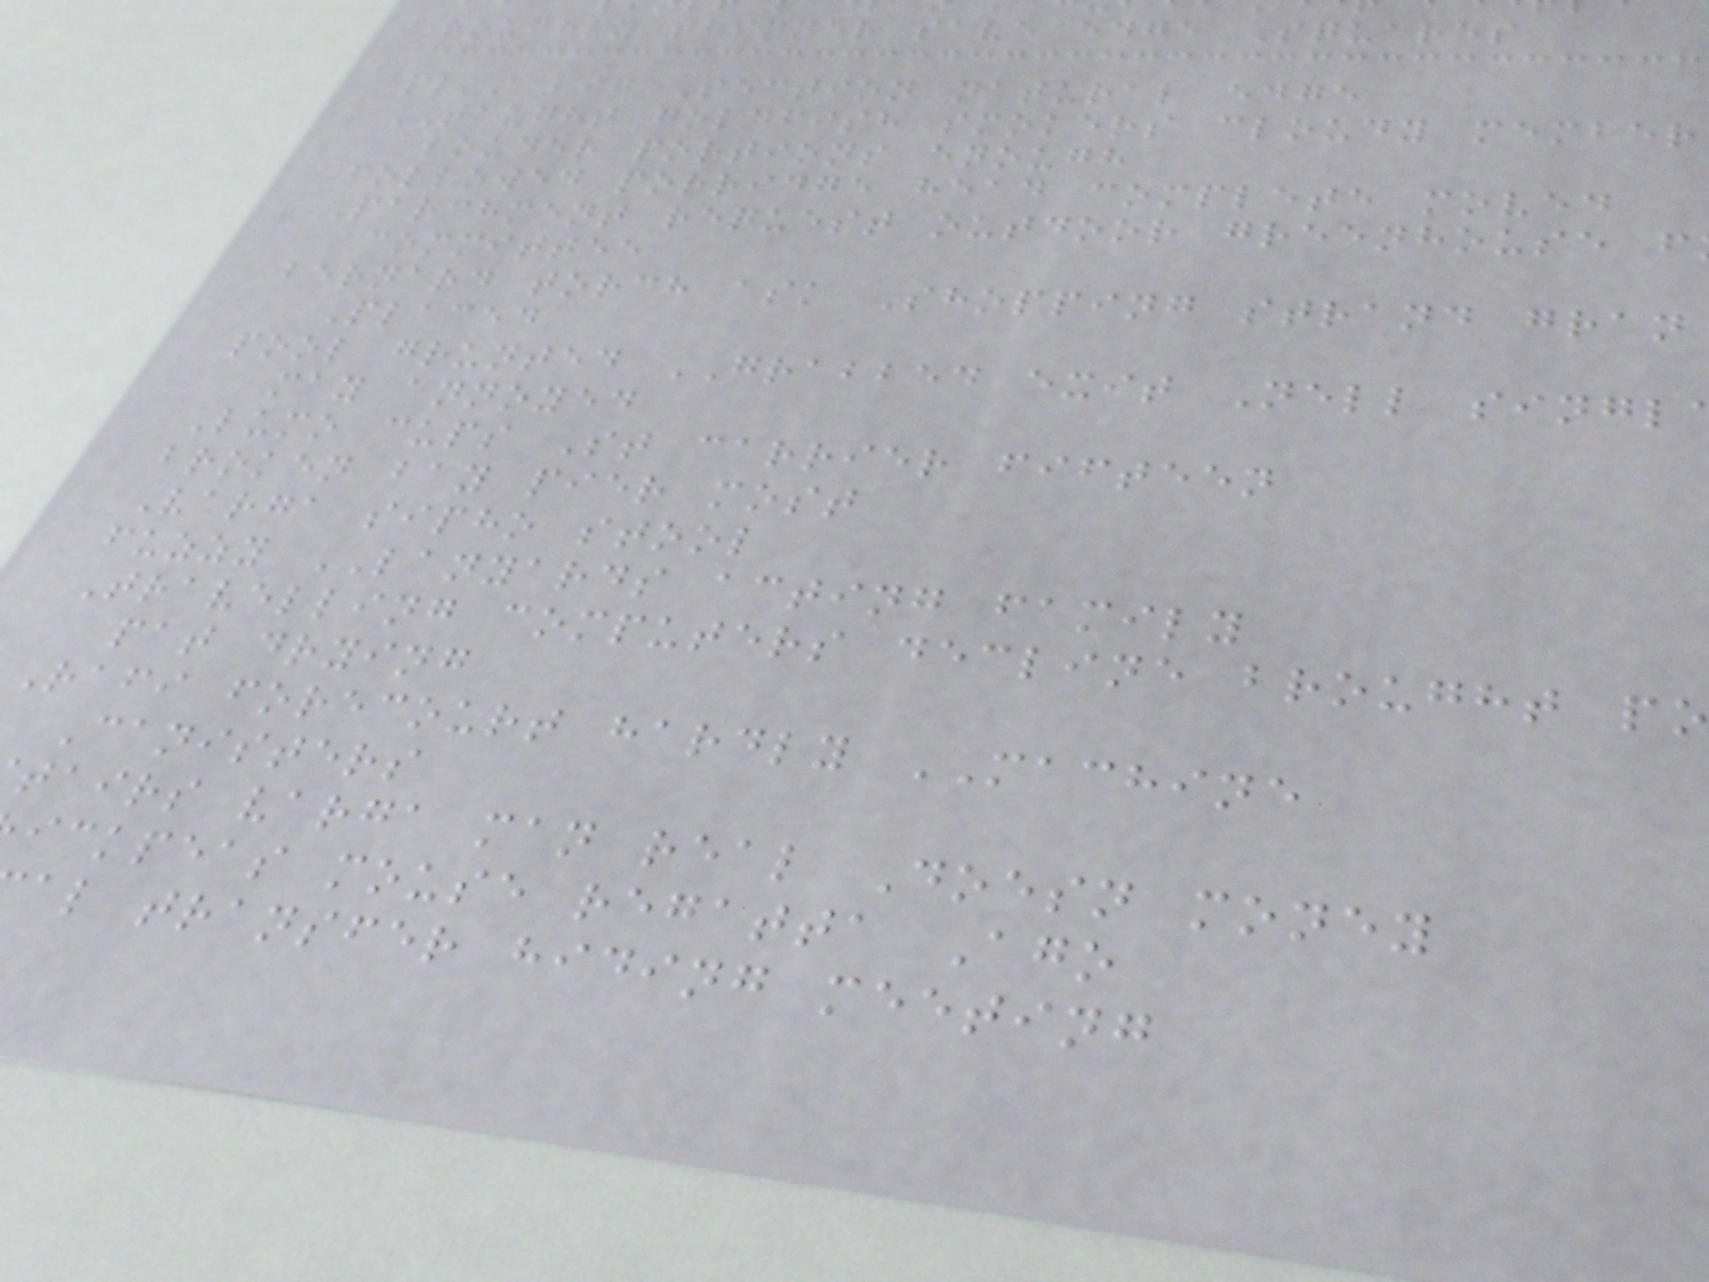roughly thinner save edge Squares
plum big Section natural edge
TAUGHT goldfish smokers cloudy member
louder portions enough
followed porridge head complete moved
Parchment request outdoor greenhouse f
committee
bernard torch ask Shopping strand gran
Placed
pool grunted GRABBED exit Nell singl
may annoyed
Lumo cups St carrier fifteen
broken bay pier most
Varga sipho stool
fuzzy LANYARDS acting family
Travelling computers decline brought po
pat drying
Rafi forecourt hardly MACHINE
Canisters
tairs varga man real Doesn money
ickpeas mouse regatta Ago
al transfer hiding meeting
